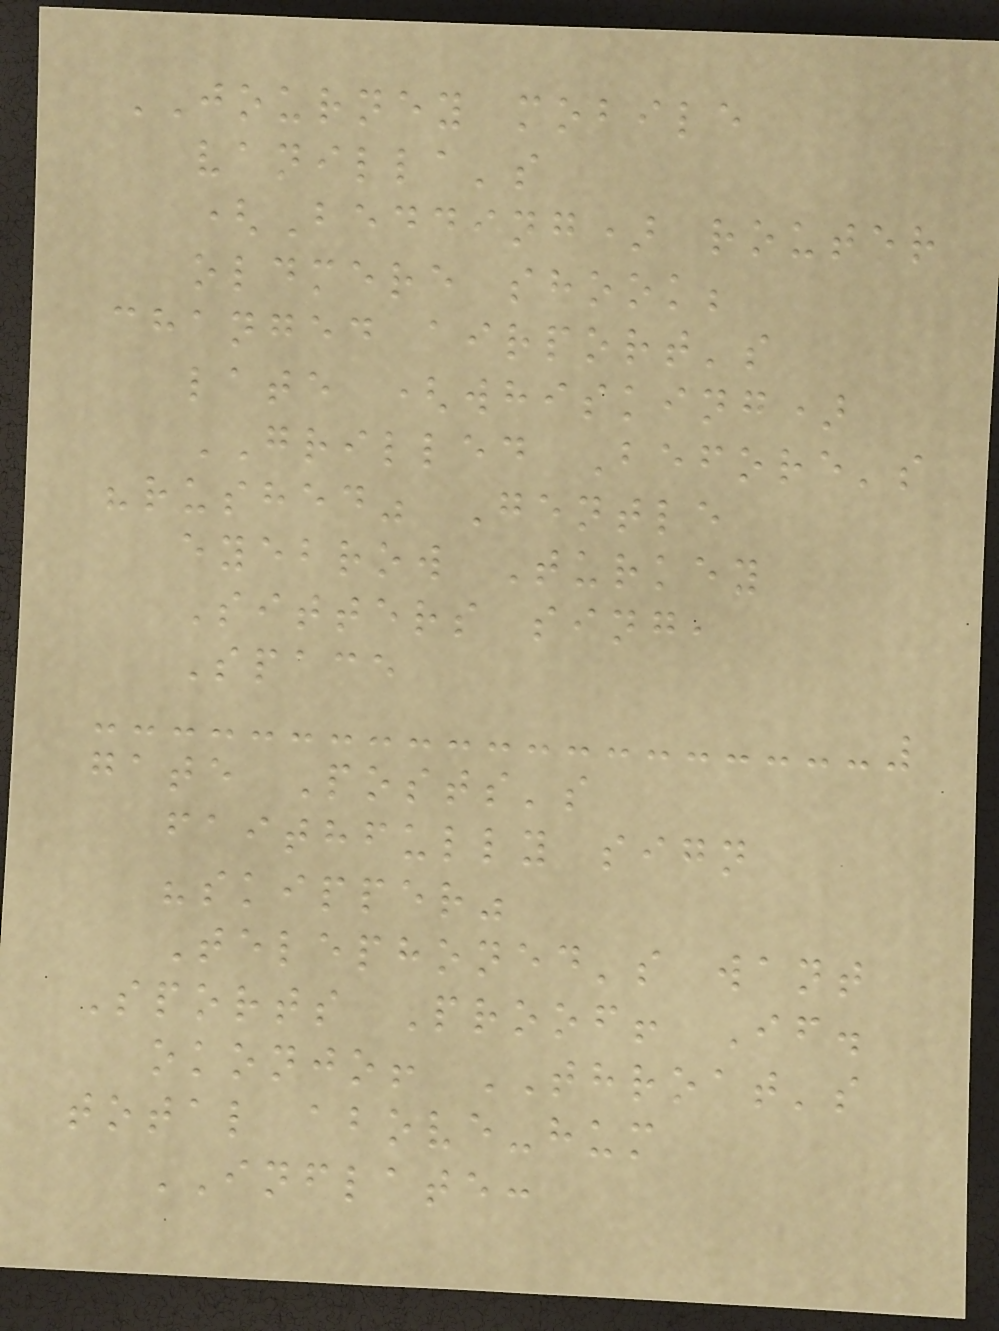JOURNEY mobile
vanilla's
(Bedding) router
oldmere shook;
changed airport's
late (whisking)
GRILLED Before's
"rushed" Gentle
eyebrow Turkey
Sitters sing,
Space
gate Posts's
faithfully sign
"skipper"
Telephoned's want
Sports Proof! If.
okonjo! THROAT's
total above-hum
INFLATE:
